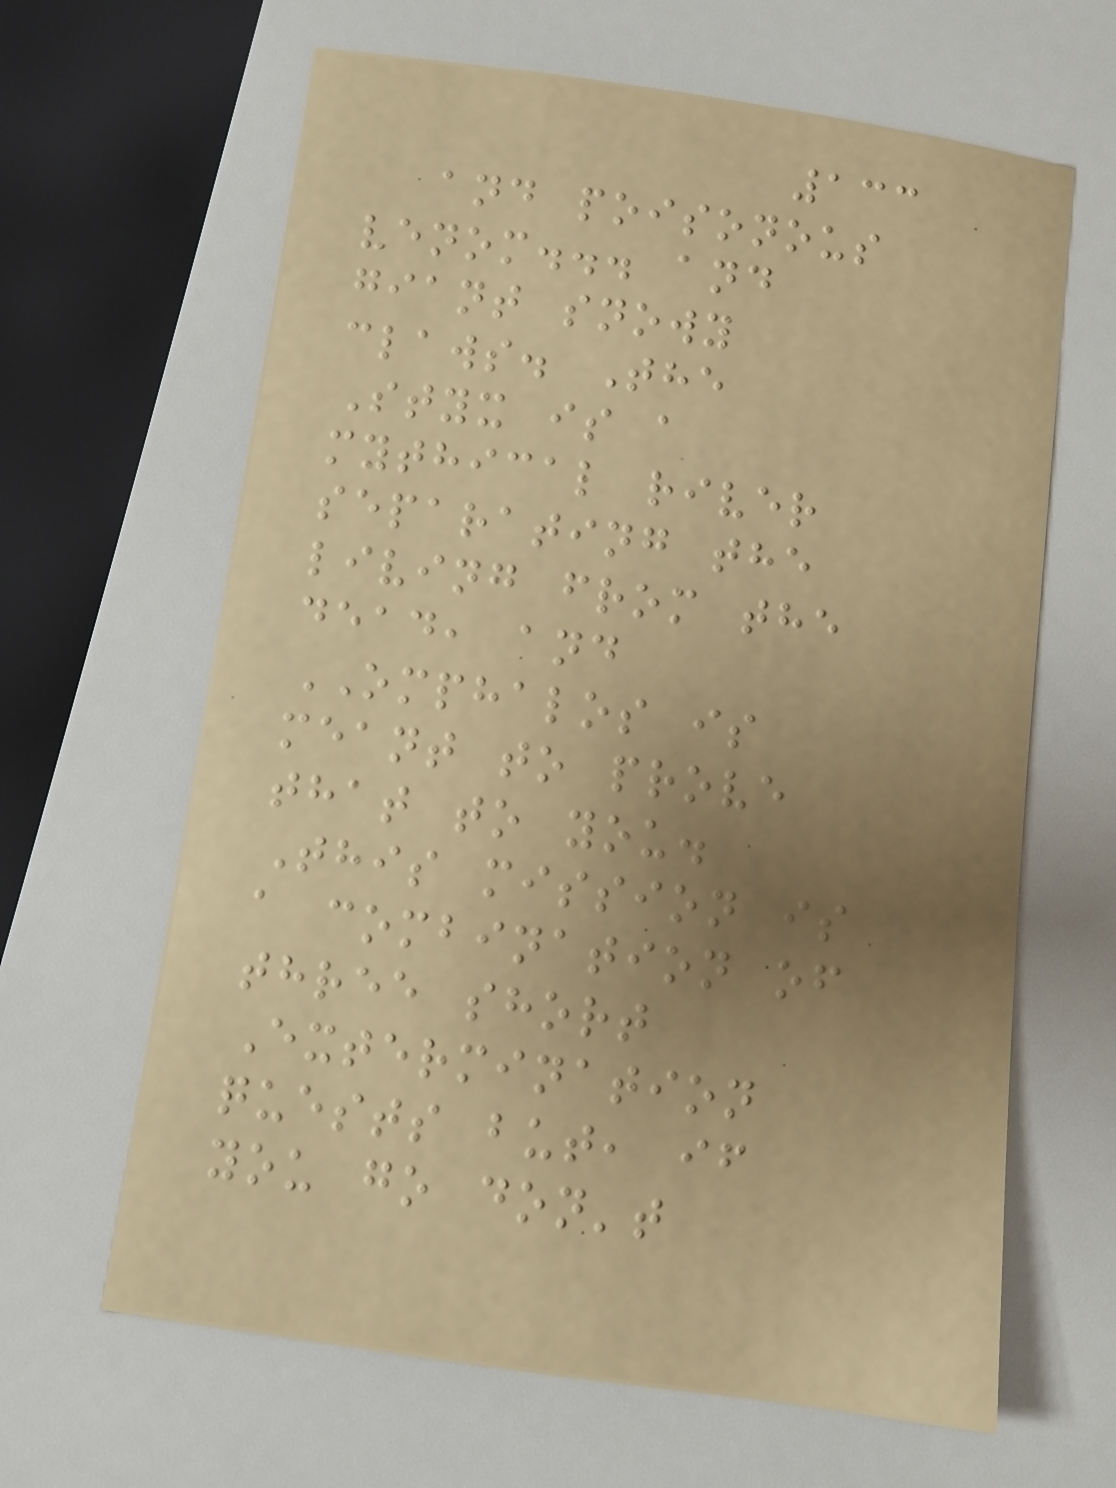133
and poisonous
venom... and
giant snowy
claws. The
Styx is a
mythical river
separating the
living from the
dead, and
OMPHALOS is
meant to prove
that to you.
This mission is
a combination of
three short
Extermination
quests but, if
you go don't
